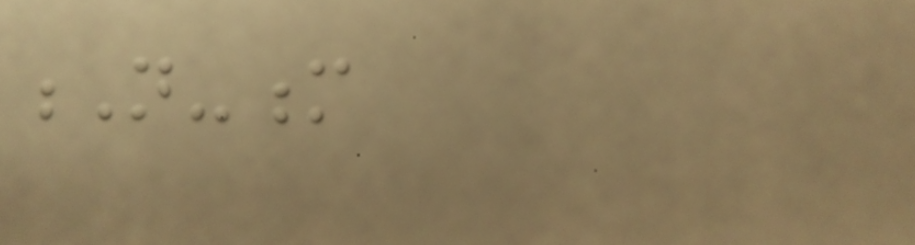N-m
